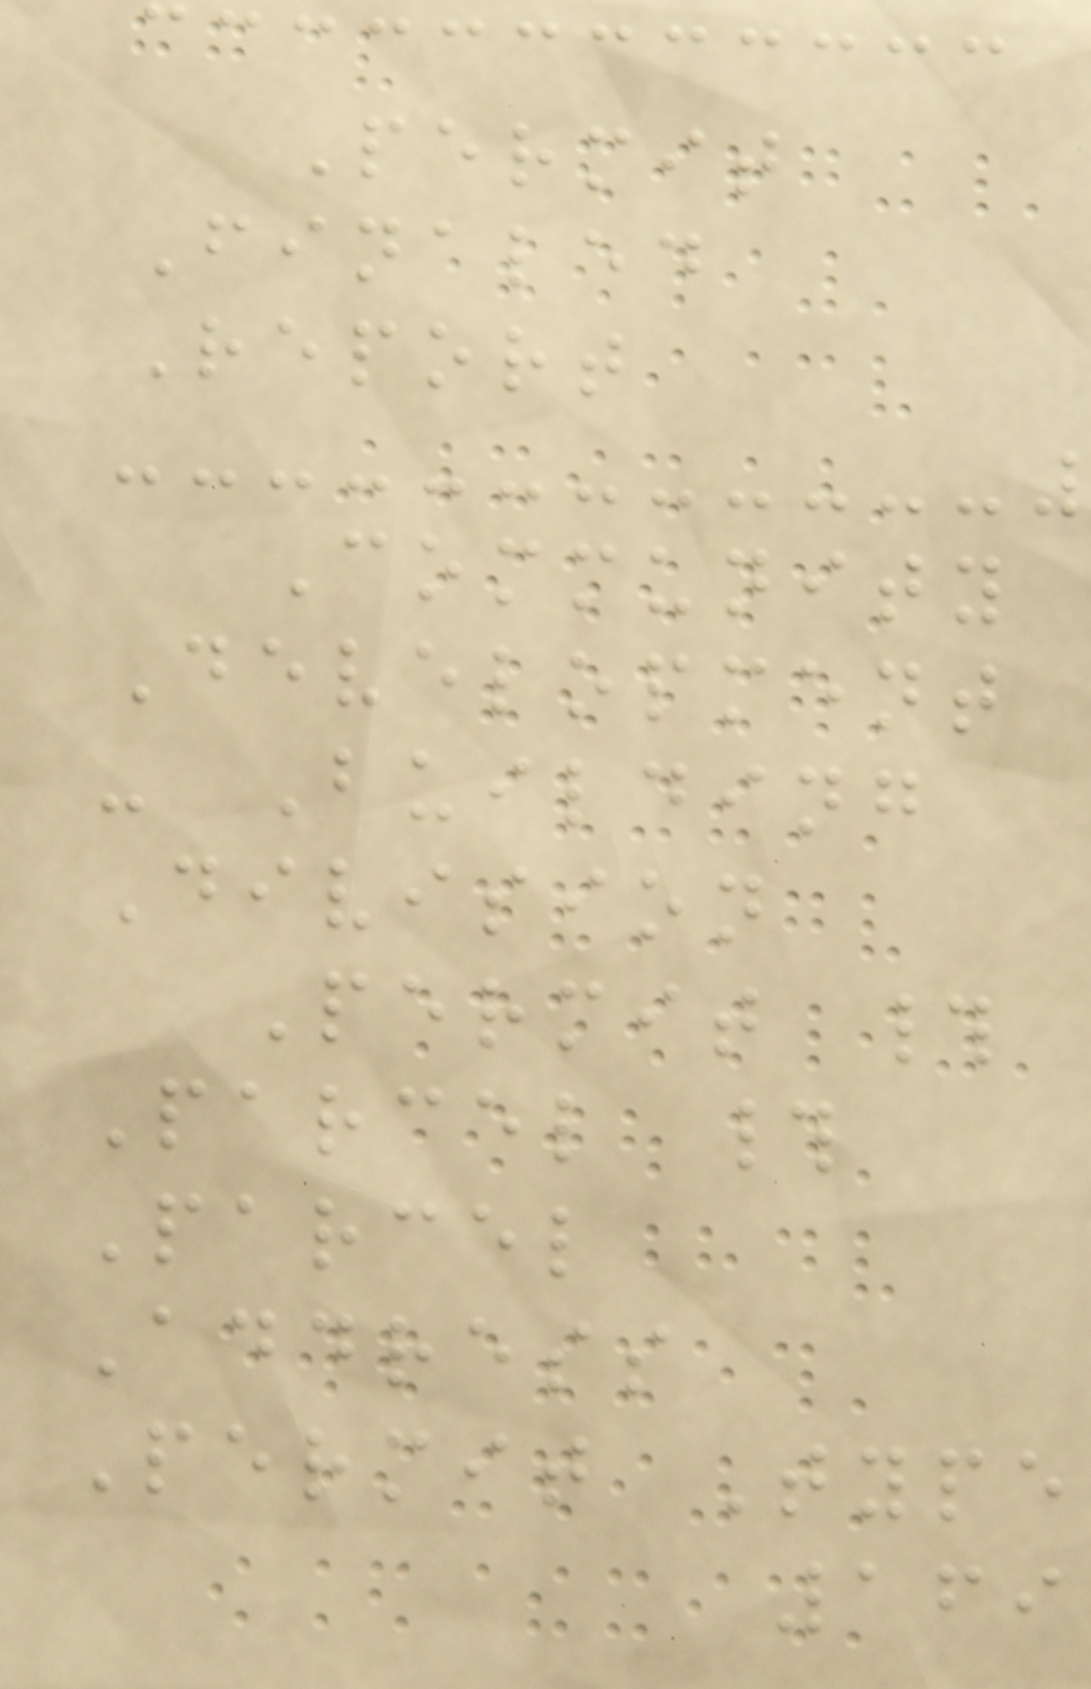Permit
Finaled
Report
Community
Development
- Building
Division
Permit #
Parcel #
Parcel
Address
Permit Type
169
